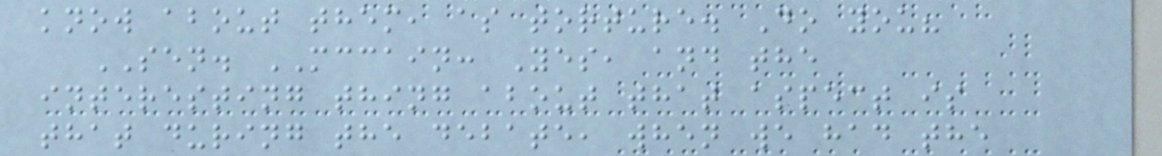know about them, as torture. Do you?
SEN. MCCAIN: Yes, and the
interesting thing about that aspect is
that during the debate, when we had the
